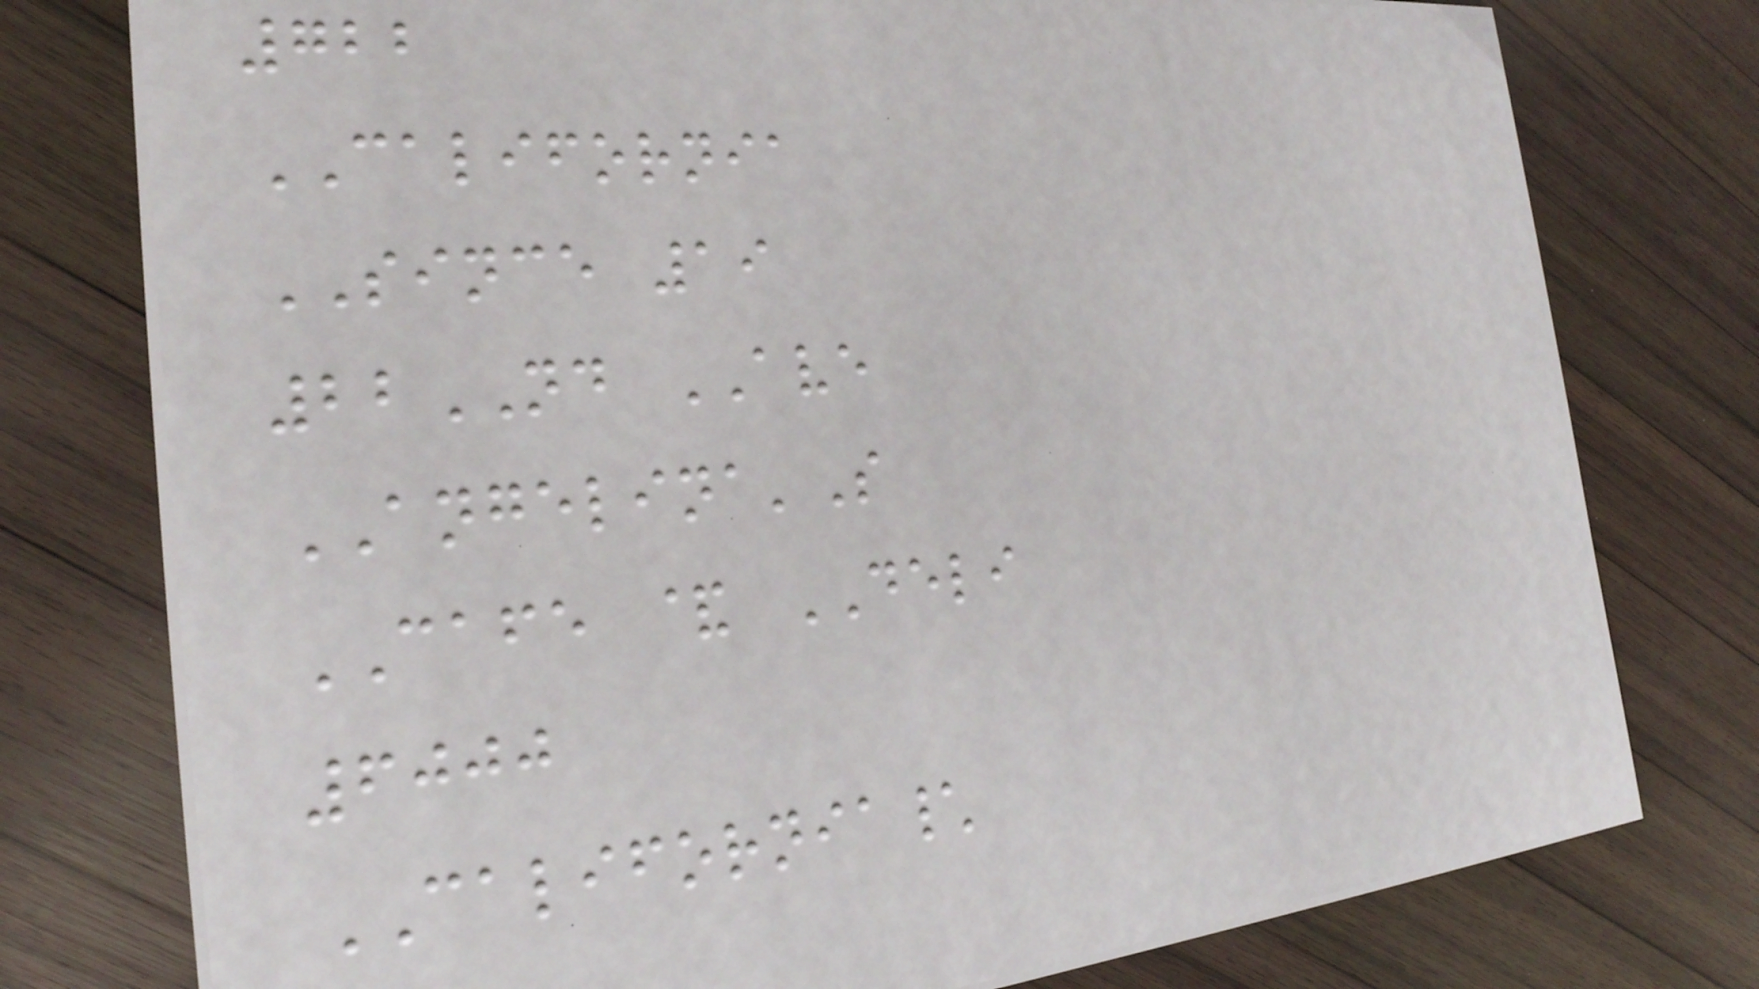722
CALIFORNIA
SINCE 19
22ND AVE
ANGELINA'S
CAFE & DELI
6000
CALIFORNIA\
